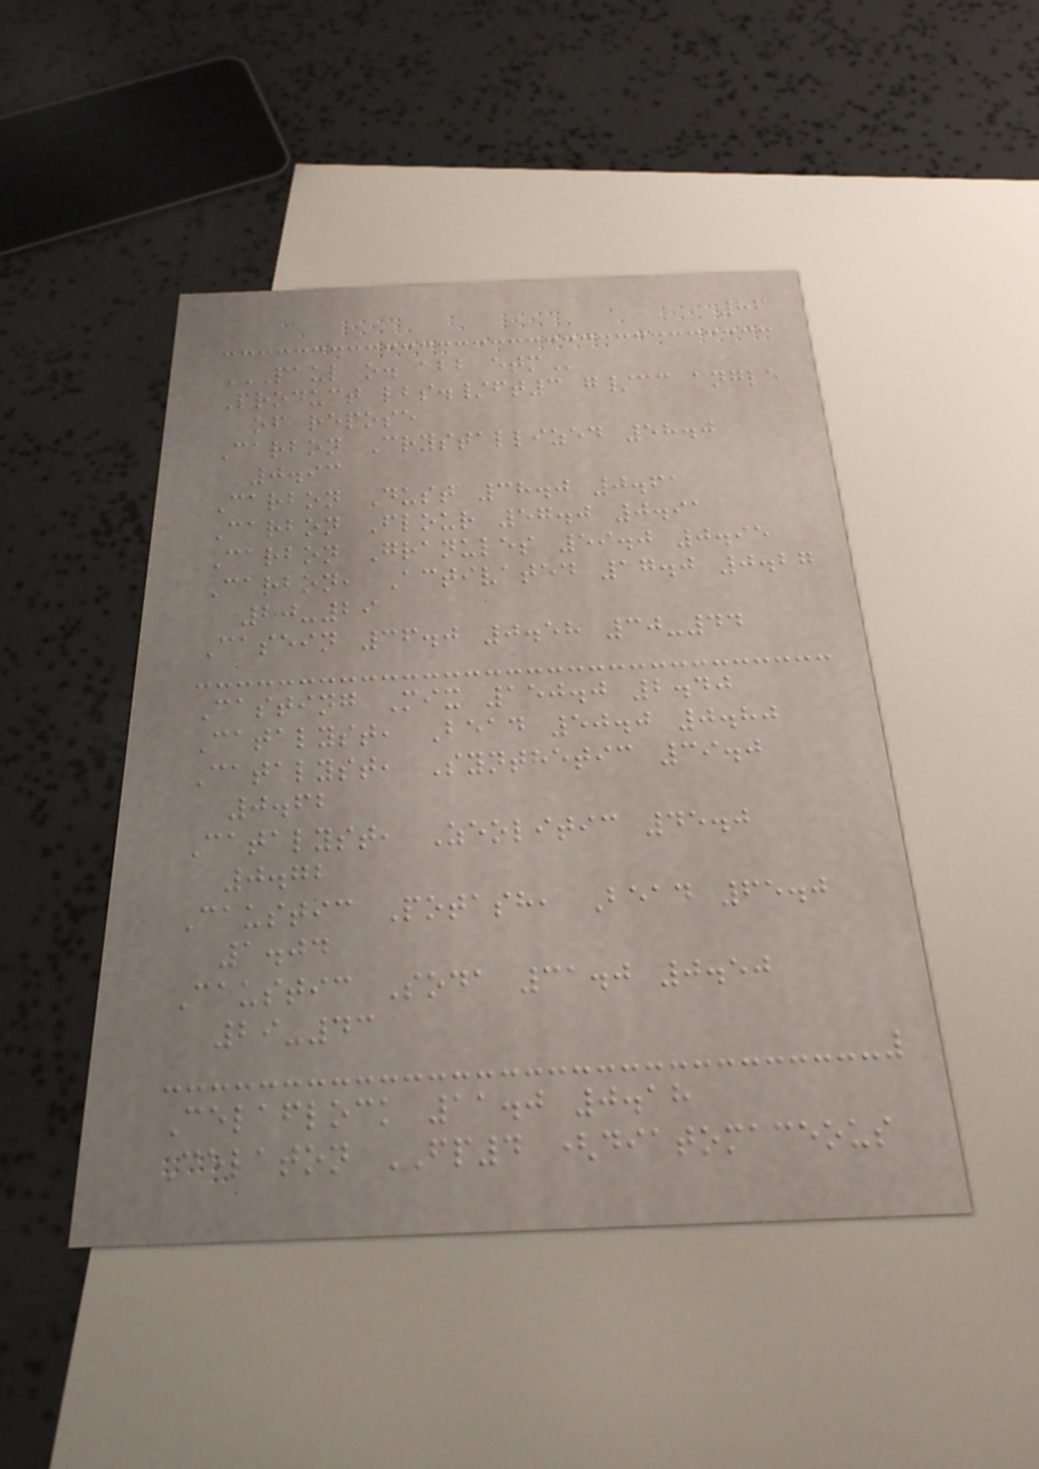86
PAUL O. ABB ETM
Product lbs./ft3 g/cc angle
of repose
Carbon Crystallized 58.0
0.93
Carbon Dust 38.0 0.61
Carbon Flour 57.0 0.91
Carbon Granules 59.0 0.95
Carbon, Activated 17.0 0.27
20-29
Casein 36.0 0.58 30-44
Casting Mix 150.0 2.40
Catalyst, Bead 50.0 0.80
Catalyst, Synthetic 39.0
0.62
Catalyst, Zeolitic 45.0
0.72
Caustic Potash, Bead 65.0
1.04
Caustic Soda 31.0 0.50
29-43
Celaflock 11.0 0.18
Celaton FP4 (diatomaceous
